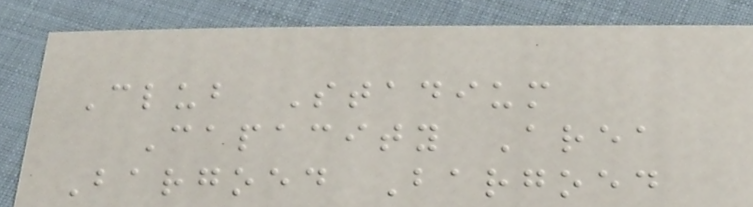Club Stadium
Capacity Area
Bargoed Bargoed
